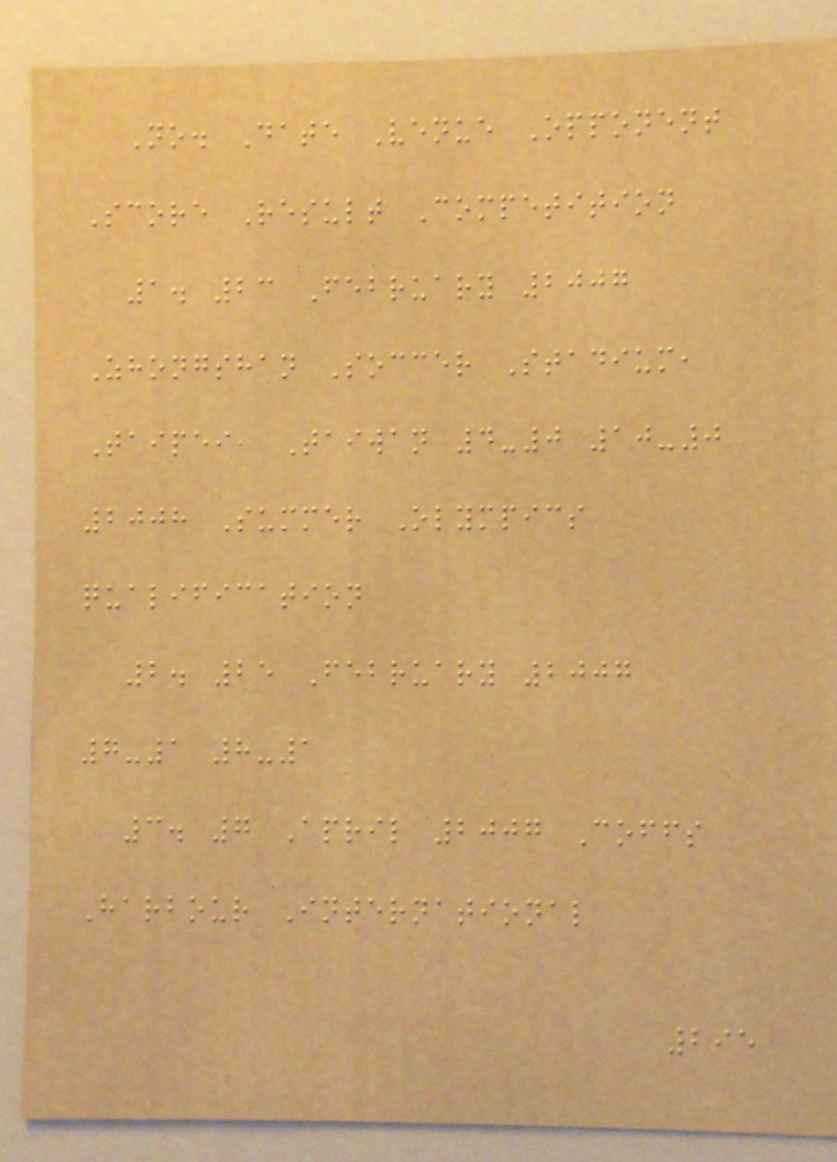No. Date Venue Opponent
Score Result Competition
1. 23 February 2007
Zhongshan Soccer Stadium,
Taipei, Taiwan 4-0 10-0
2008 Summer Olympics
qualification
2. 25 February 2007
7-1 8-1
3. 7 April 2007 Coffs
Harbour International
295
